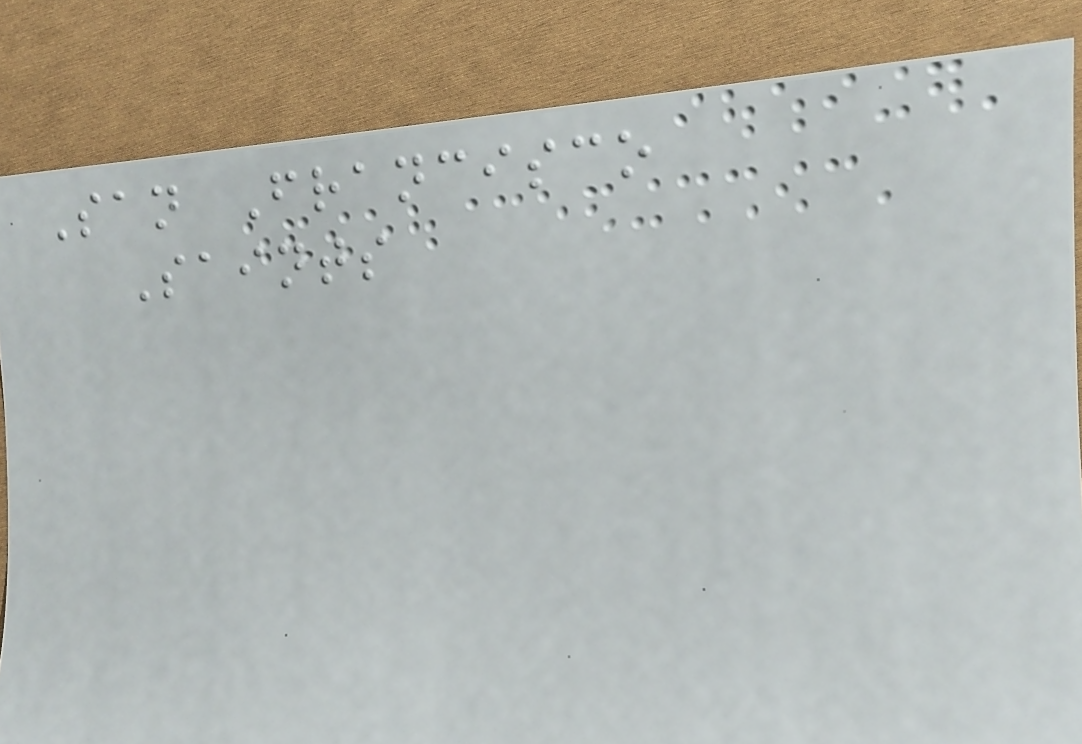San Francisco
Saints
